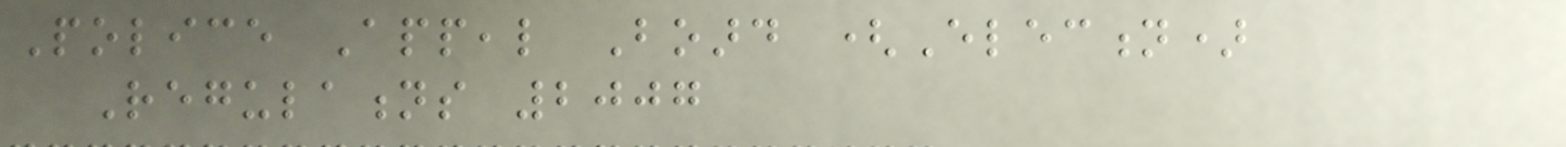Police Appeal Board (Election)
Regulations 2007
